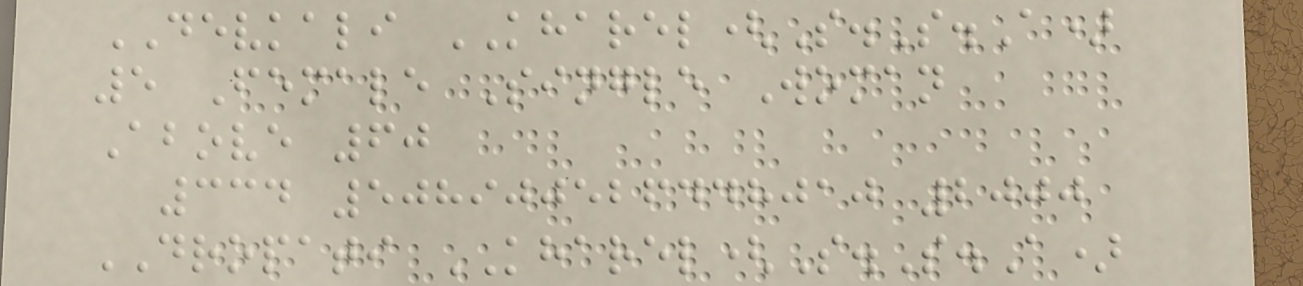DEVKALI KHAREL(S.S.A)
5 Female Single Woman
Above 60
334 508900526448010 2000
DROPATI KHAREL(S.S.A)
